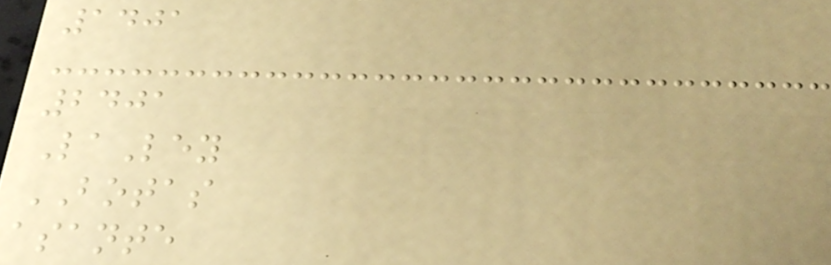1401
2401
LaLey
BOTAS
asante
